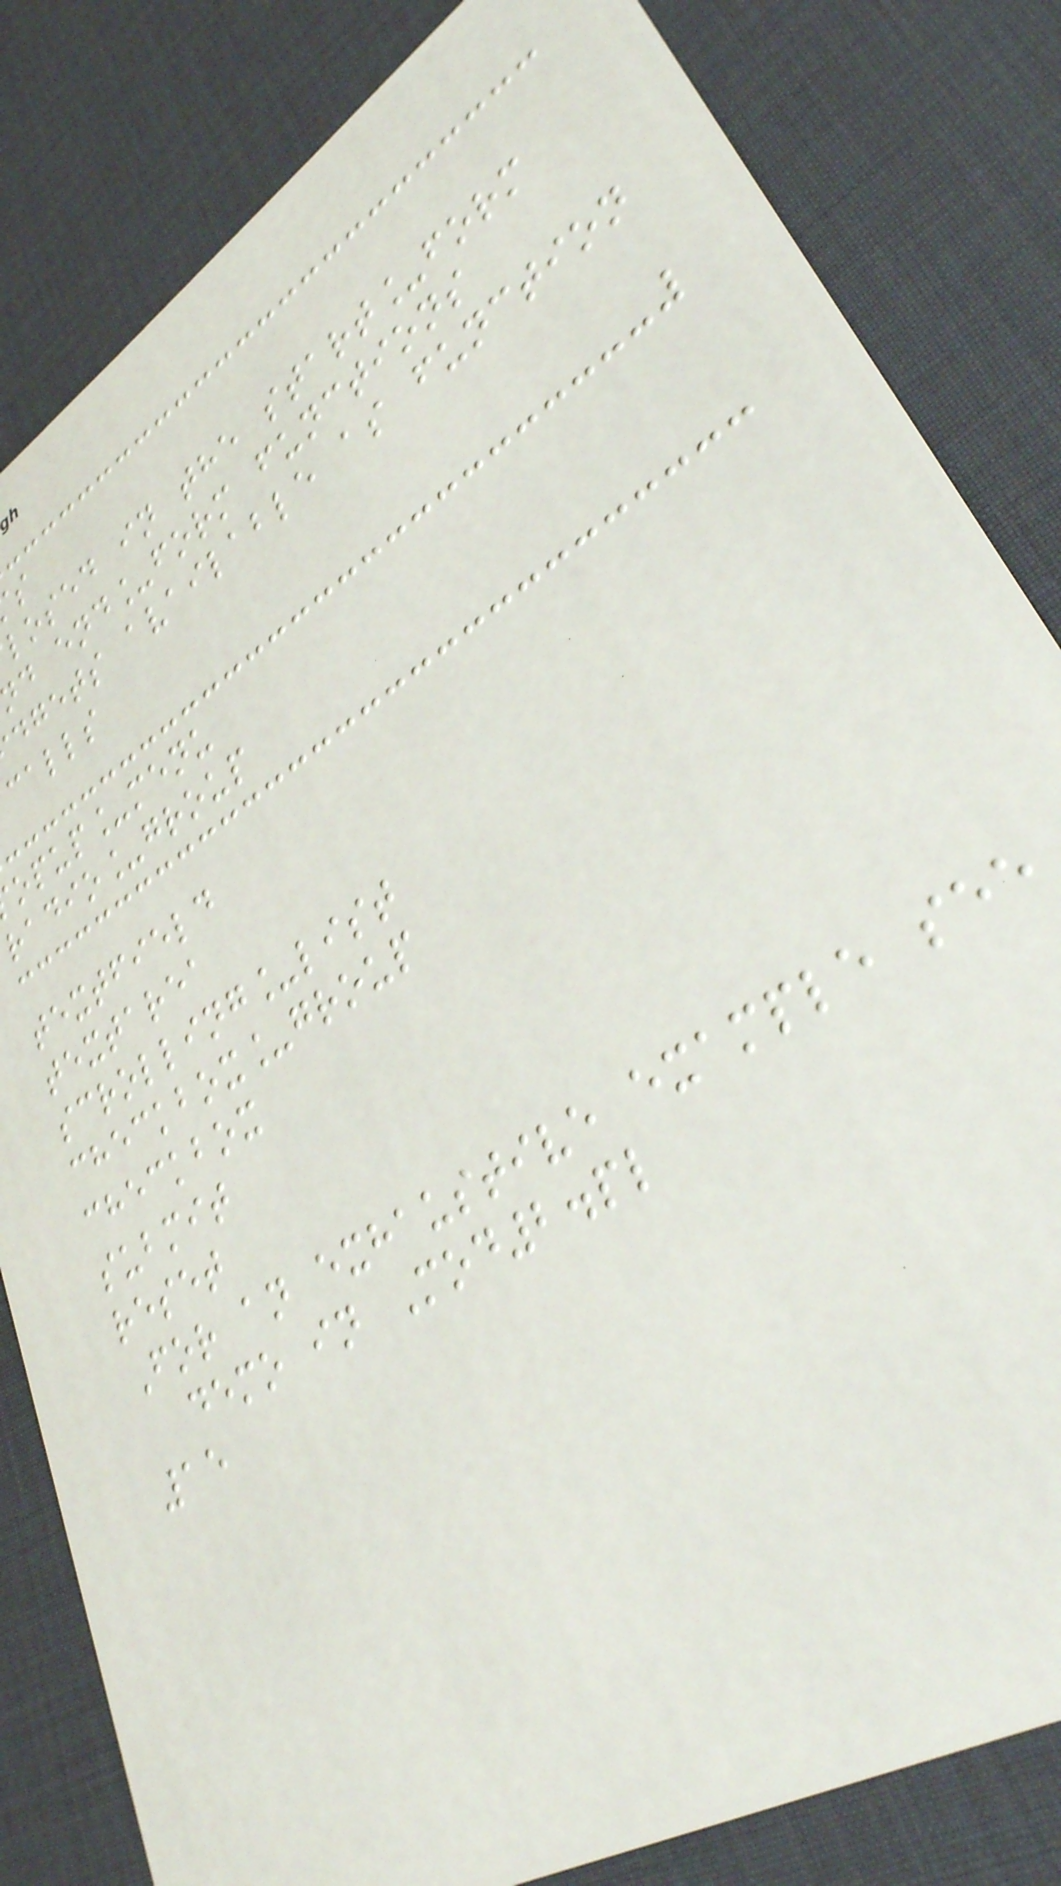losed in the start_form
d end_form functions
dgets available as function
calls
opup_menu
radio_group
textfield
textarea
scrolling_list
checkbox_group
checkbox
submit
reset
For an exhaustive example see
demo in Mod2.pl
15
